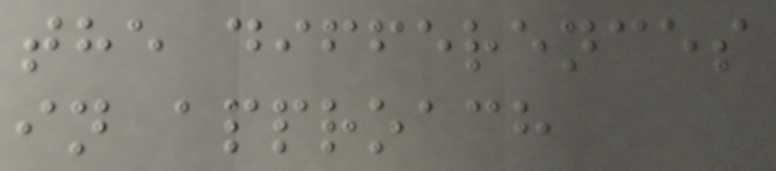the differences
in approach
